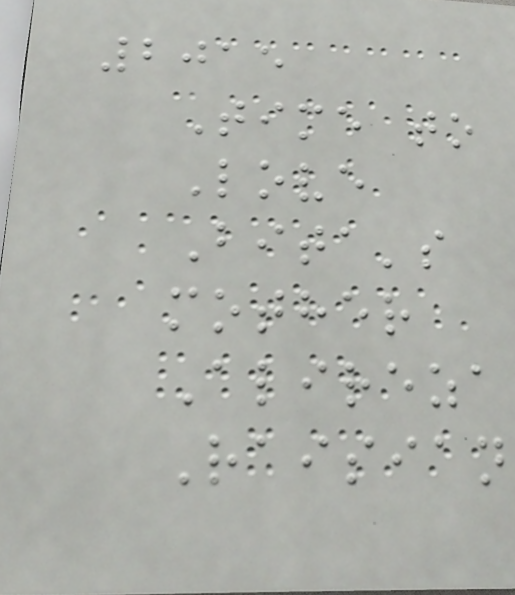2015
Time to
Love
Bita's
mother
Alireza
Raisian
